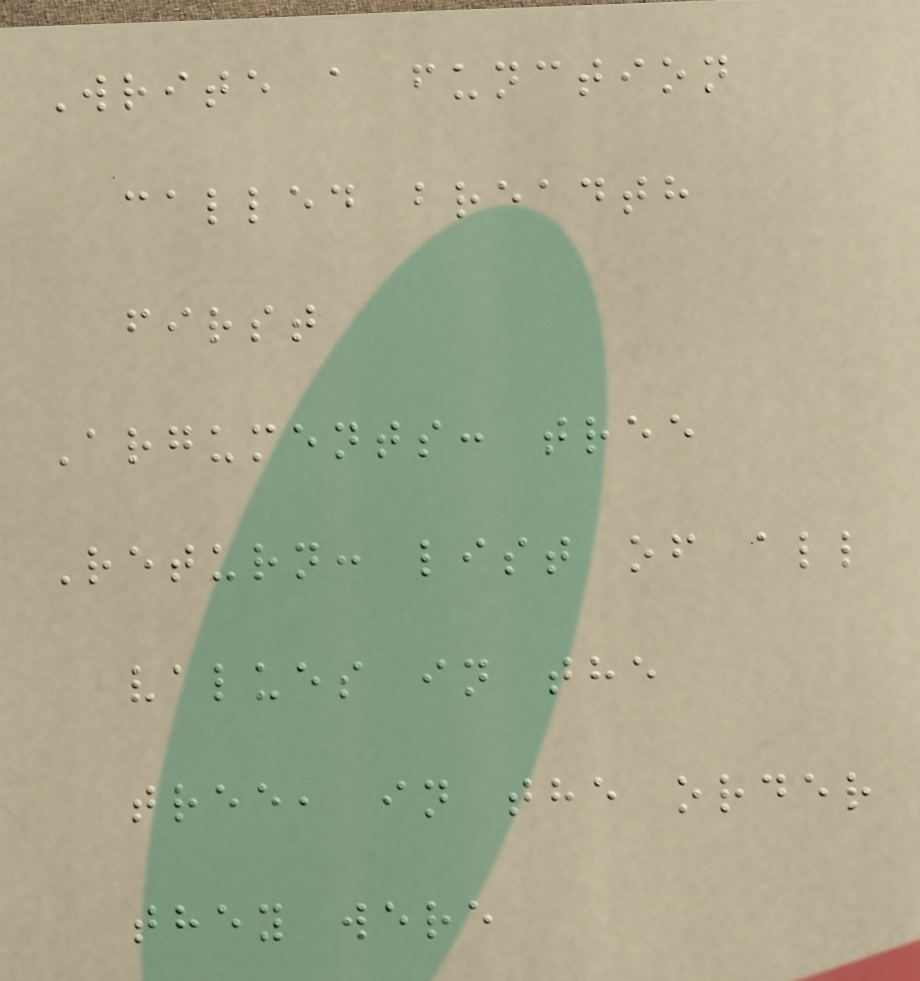Write a function
called breadth
first
Arguments: tree
Return: list of all
values in the
tree, in the order
they were
